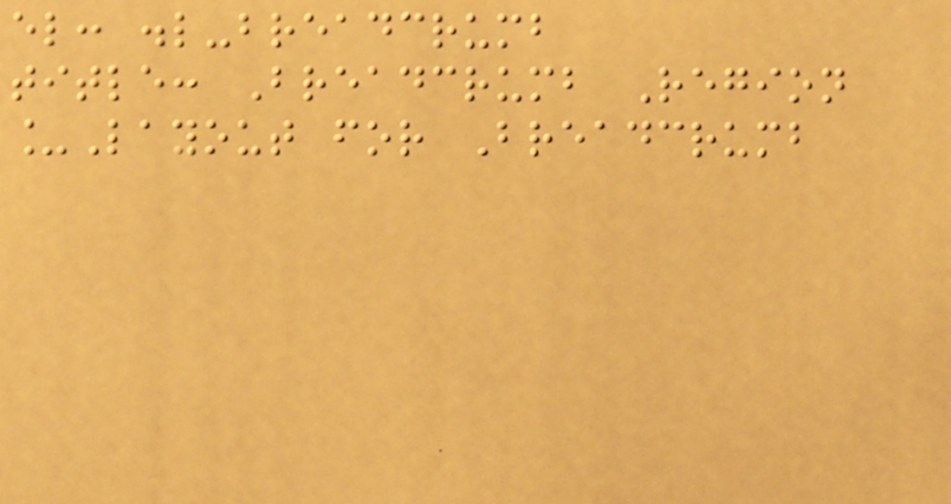el: .l-breadcrumb
title: Breadcrumb Region
_Layout for Breadcrumb
